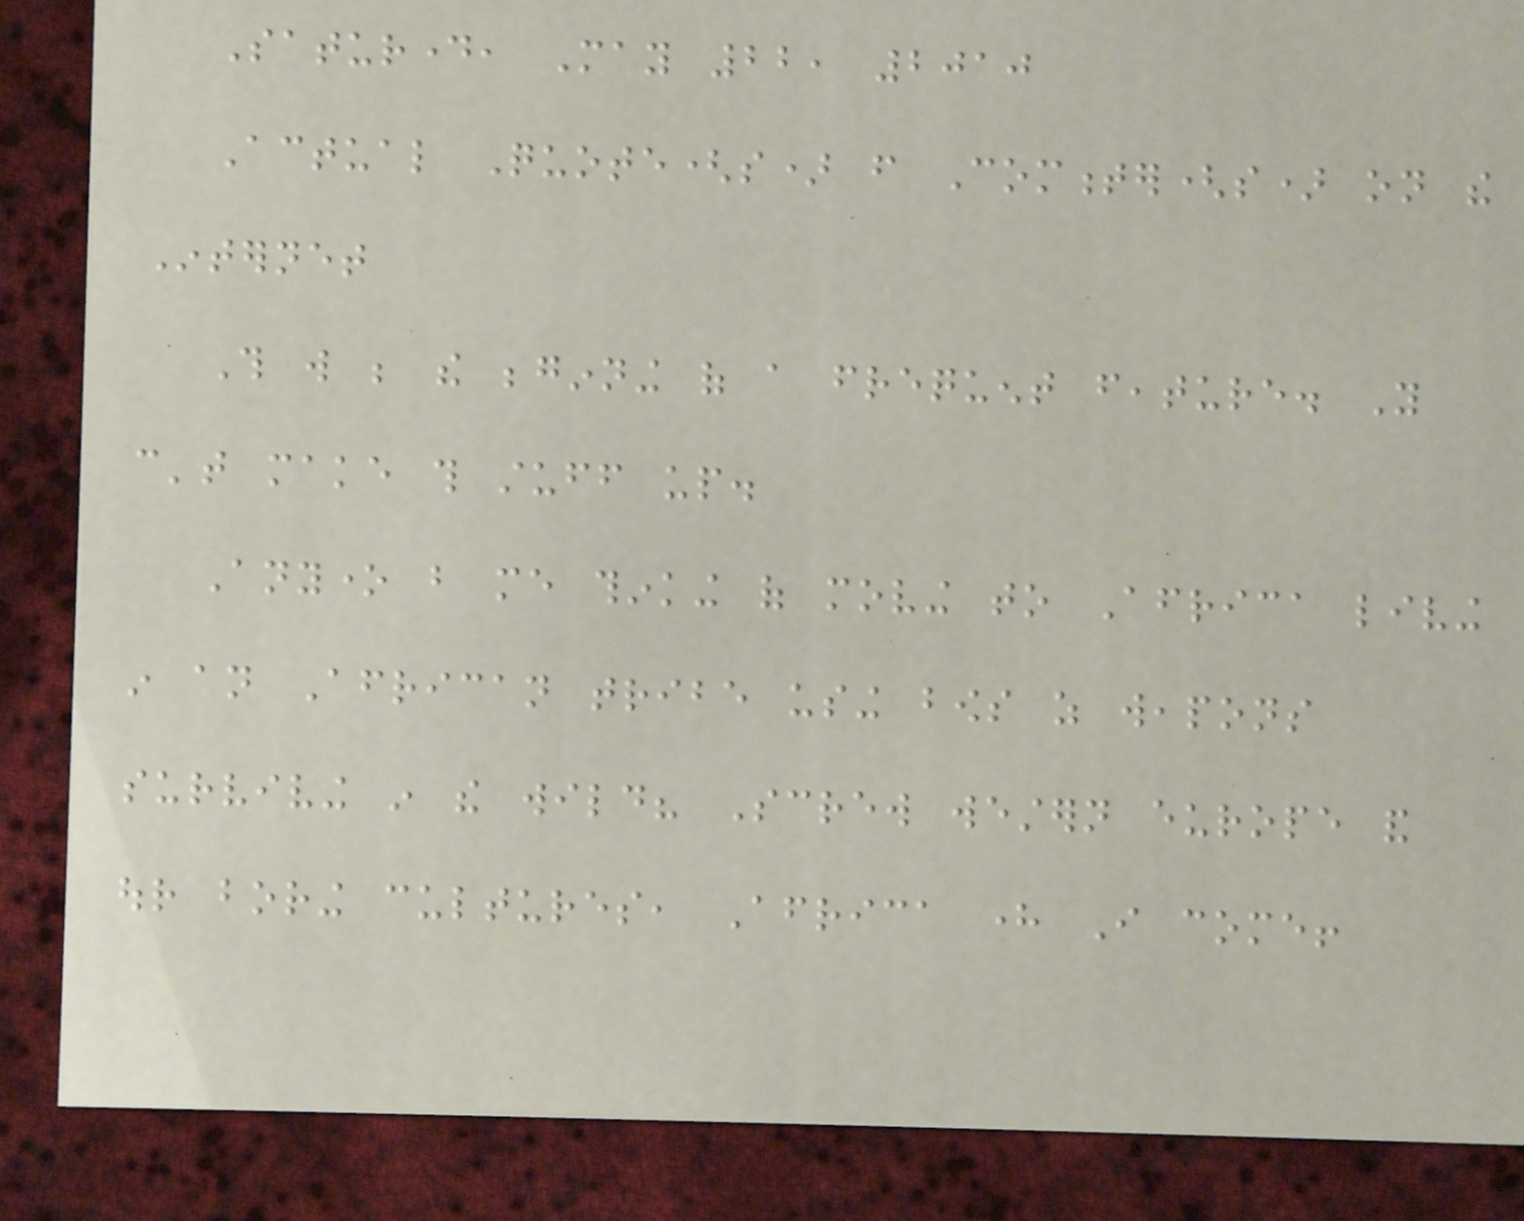Saturday, May 22, 2010
Actual Quote(s) from Commenter(s) on the
Internet
This will be the beginning of a frequent feature. You
can't make this stuff up.
Anyone but me thinking of moving to Africa living
in an African tribe using bows as weapons
surviving in the wild? Screw western europe and
our boring cultures, Africa here I come!
